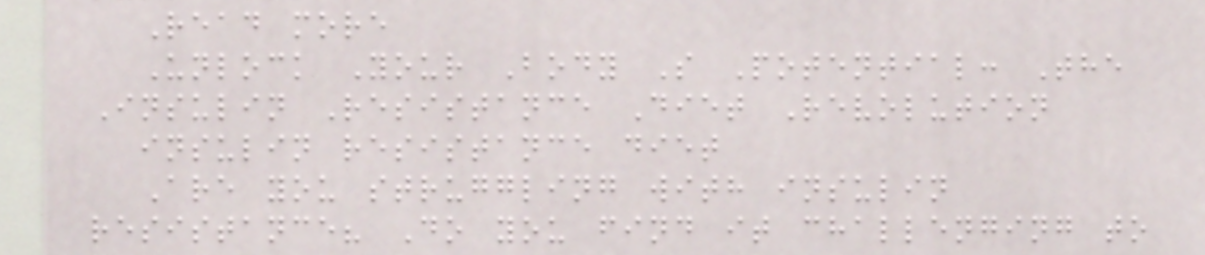Read more
Unlock Your Body S Potential: The
Insulin Resistance Diet Revolution
insulin resistance diet
Are you struggling with insulin
resistance? Do you find it challenging to
